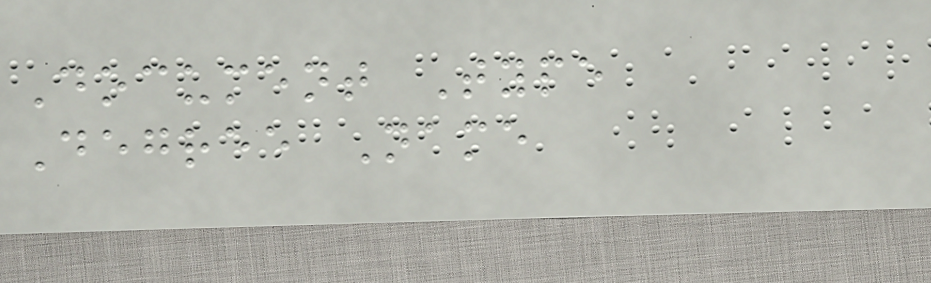Document Type
Degree Name
